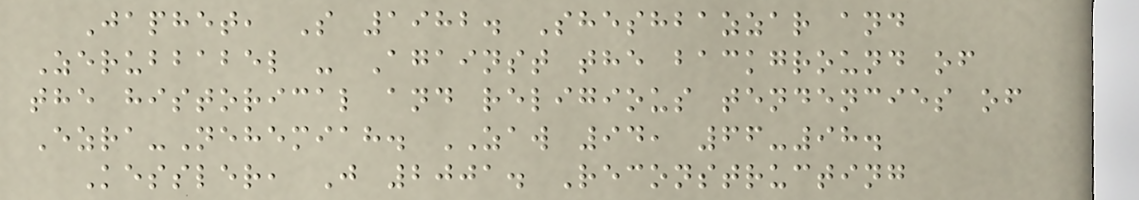Japhet, S 1982. Sheshbazzar and
Zerubbabel - Against the background of
the historical and religious tendencies of
Ezra-Nehemiah. ZAW 94, 66-98.
Kessler, J 2001. Reconstructing
